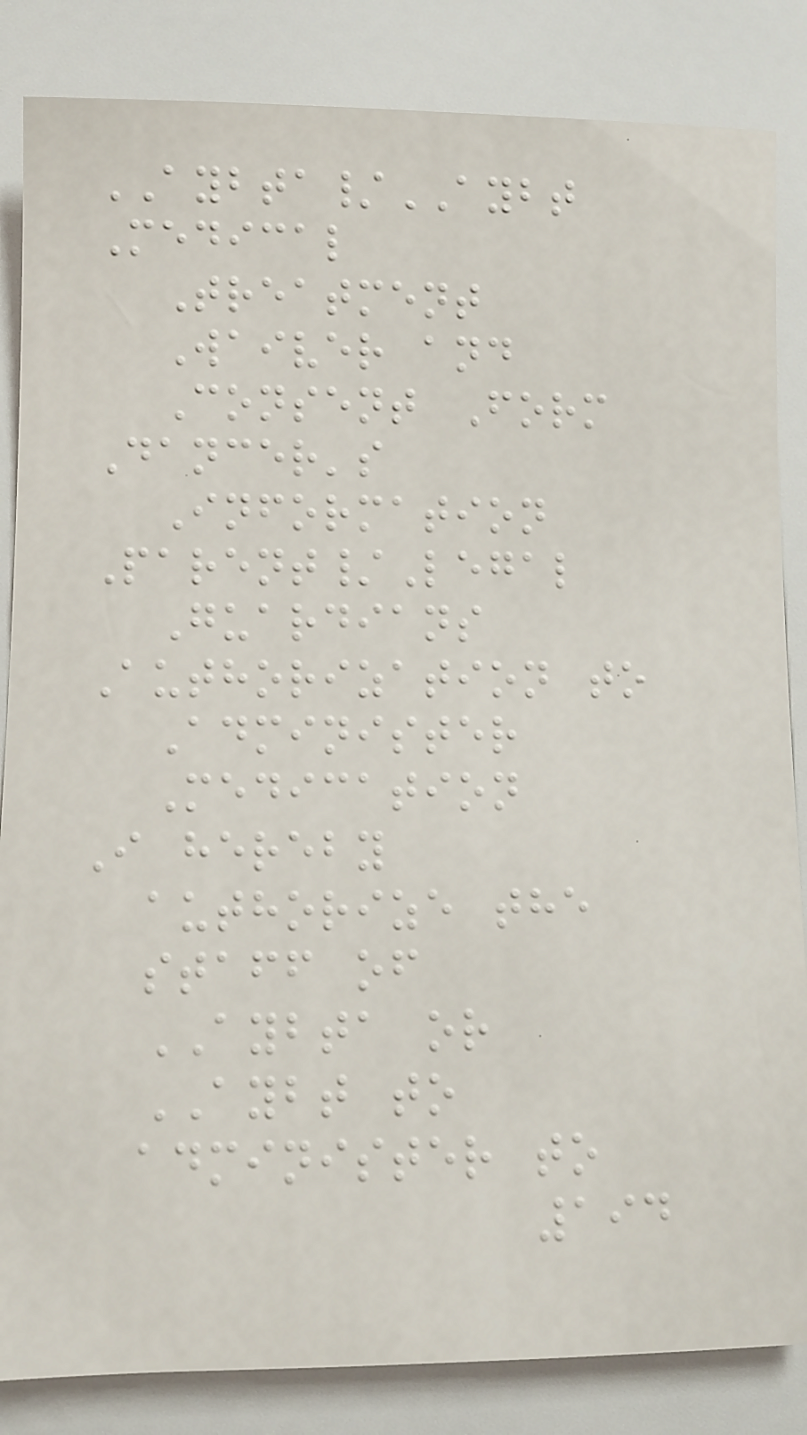AYBTA/AYBT
Medical
Treatment
Waiver and
Consent Form
Dancer's
Information
Parent/Legal
Guardians
Authorization to
Administer
Medication
I hereby
authorize the
staff of
AYBTA or
AYBT to
administer to
194
